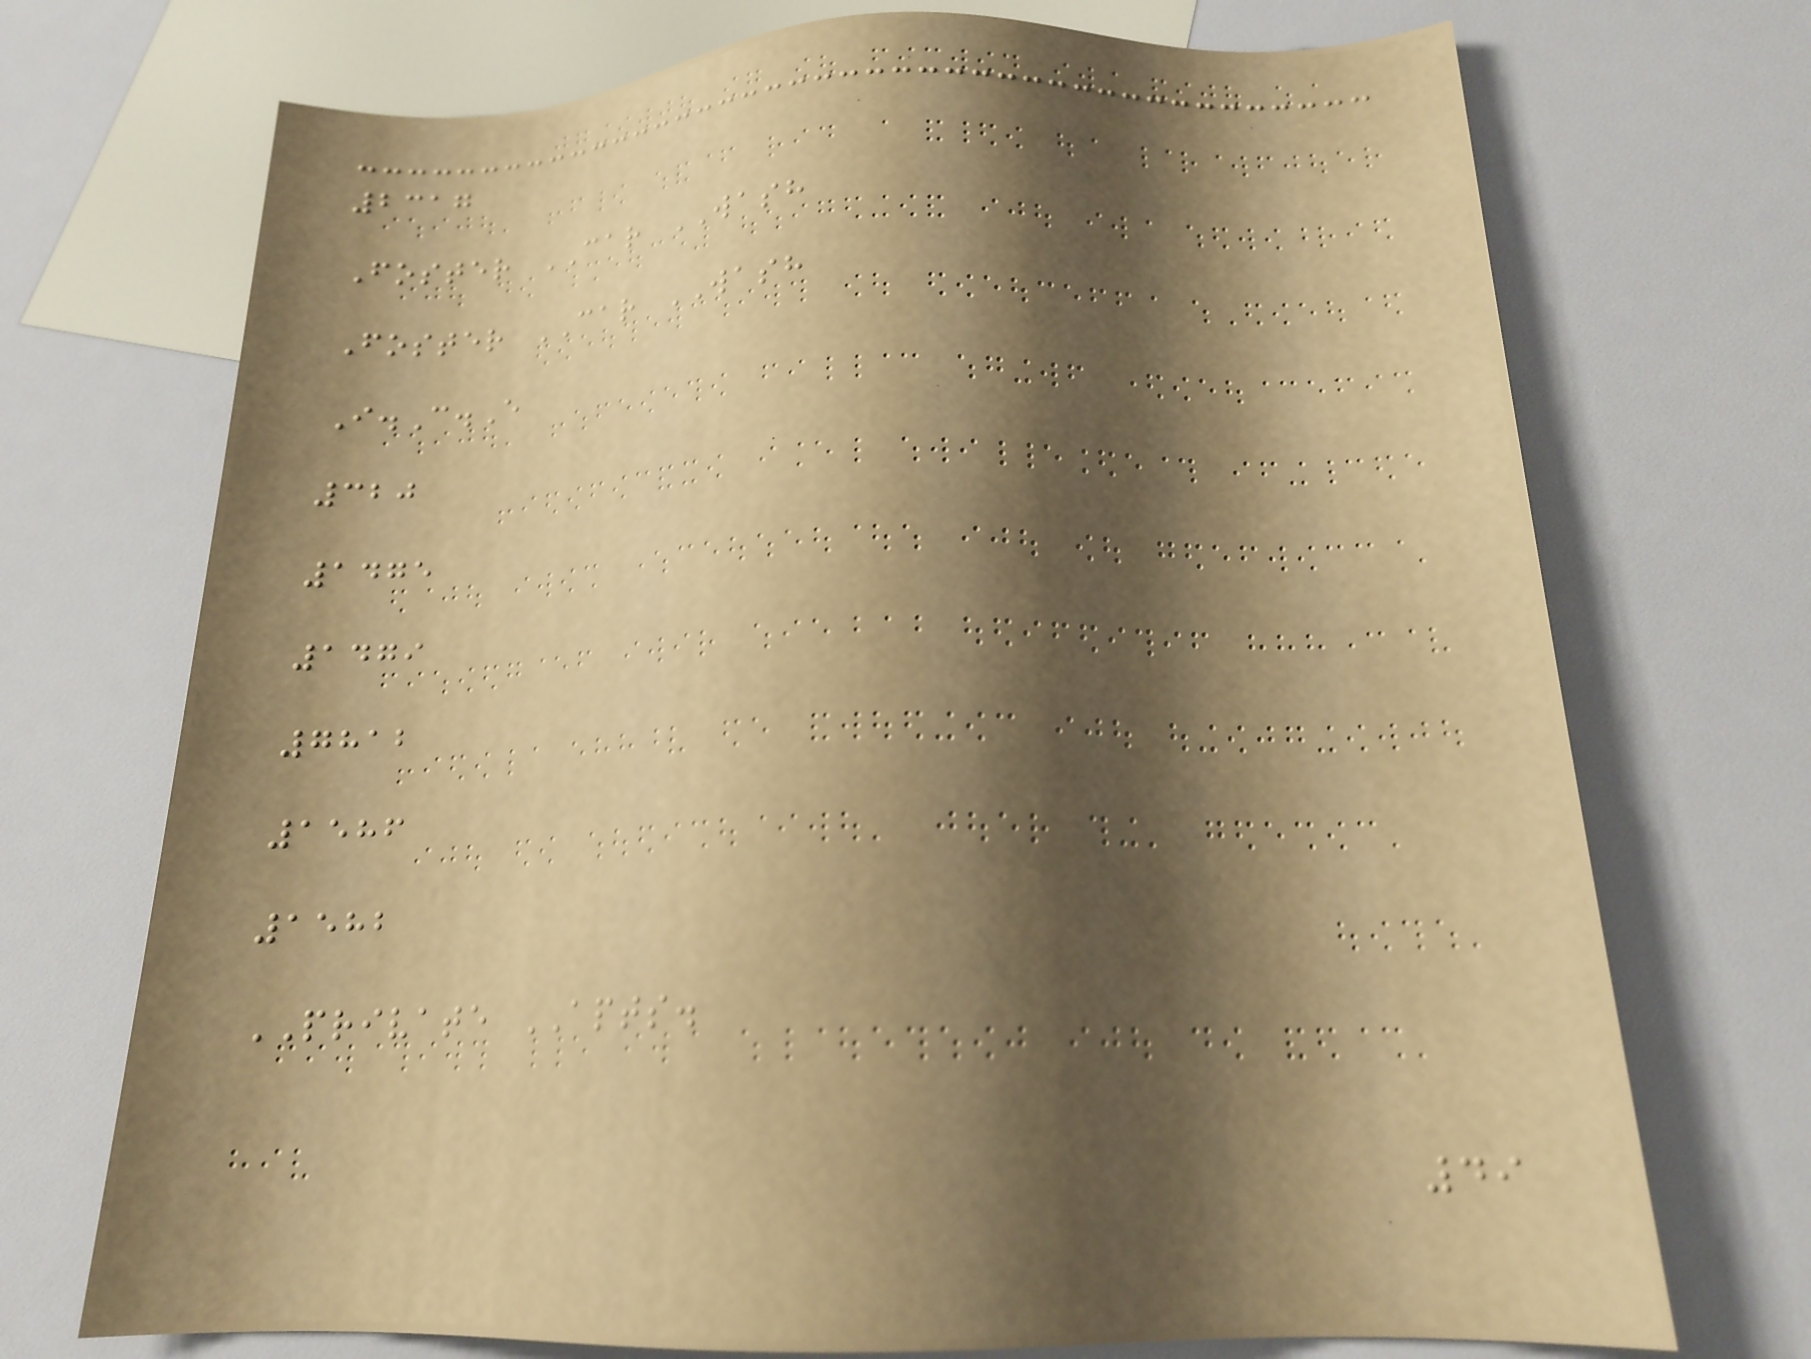2317
Foster CAR WASH
Foster CAR WASH
I.C.E
320
1475
1479
7812
1586
1582
PRIVATE APTS.
49
